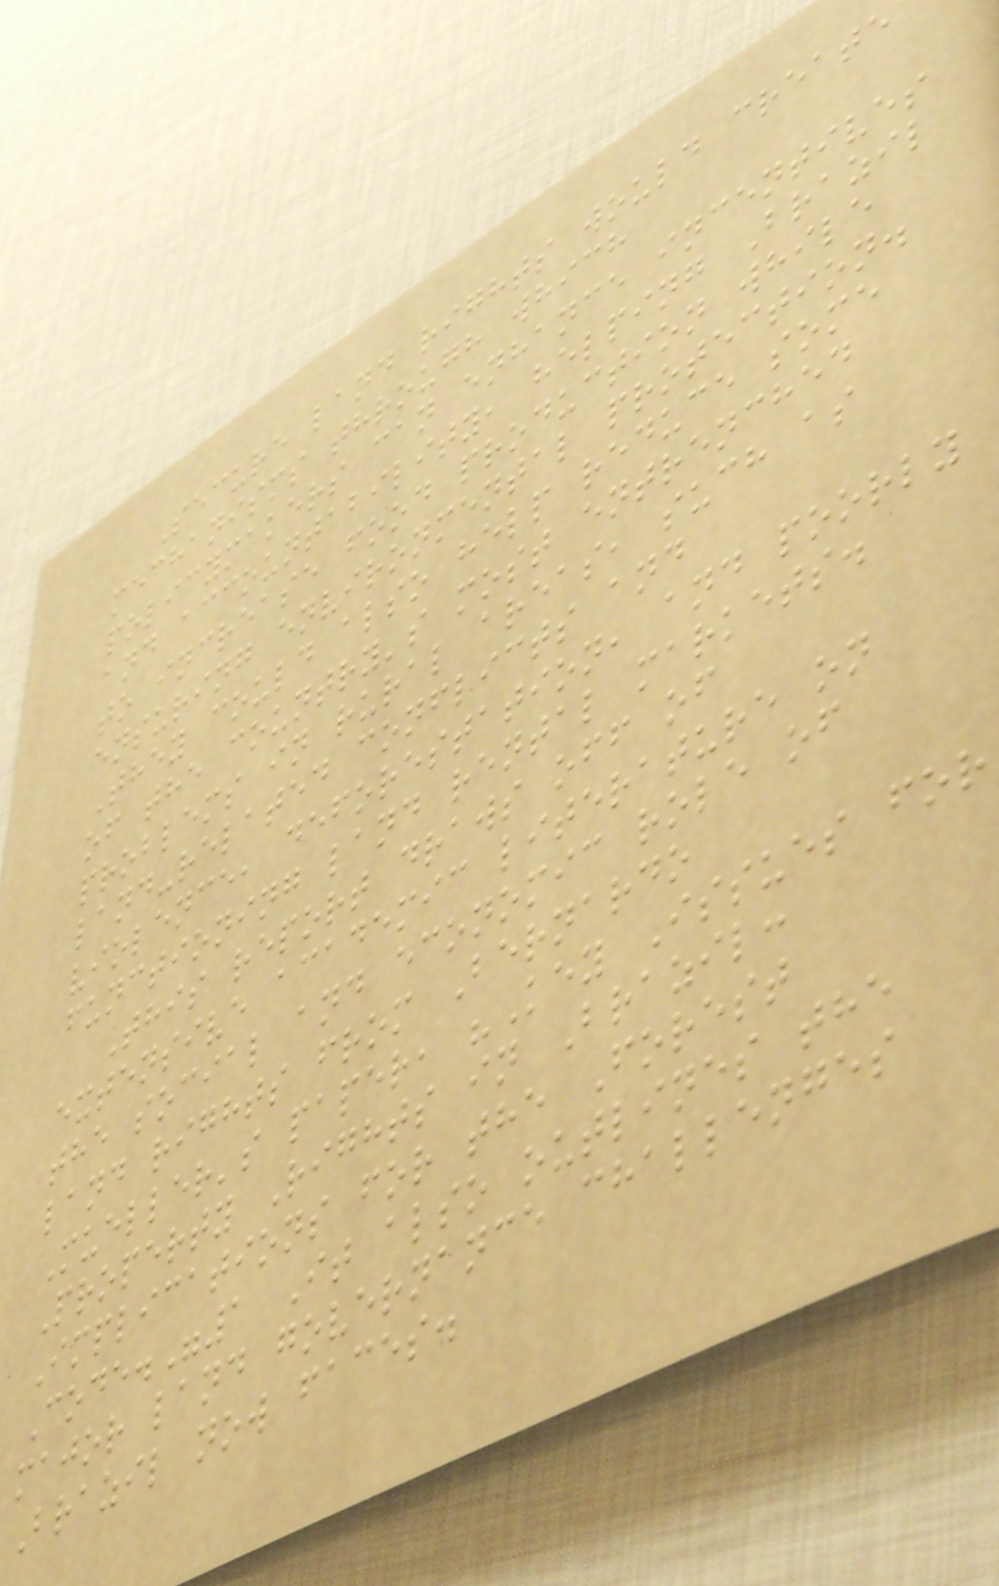Secure land rights would create
mechanisms through which
policymakers can enhance incentives
and accountability, helping Brazil
to increase food production while
ensuring environmental protection.
They could also help reduce some
of the country's most entrenched
problems in rural areas, such as
land-related conflicts and
violence, deforestation, and poorly
functioning land rental markets.
This report draws off of
extensive academic literature on
the social and economic role of
land rights from Bernardo
Mueller's paper, "Key Issues for
Property Rights in Brazil:
Implications for the Forest
Code."1 It also outlines the
major land governance challenges
Brazil now faces.
